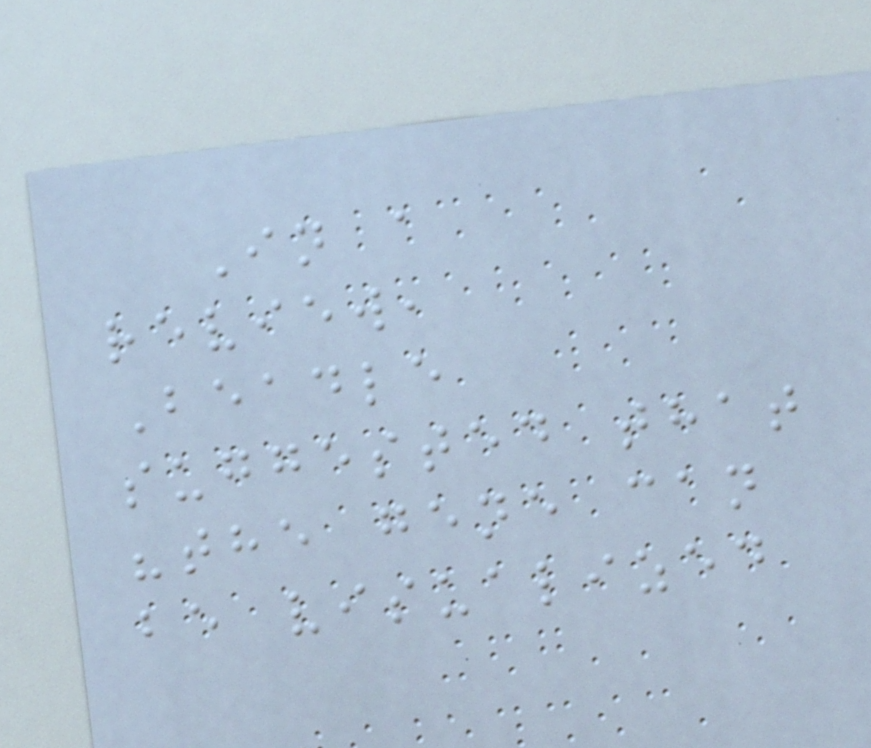In a
review,
Beadle
suggested that
"the gene can
be visualized
